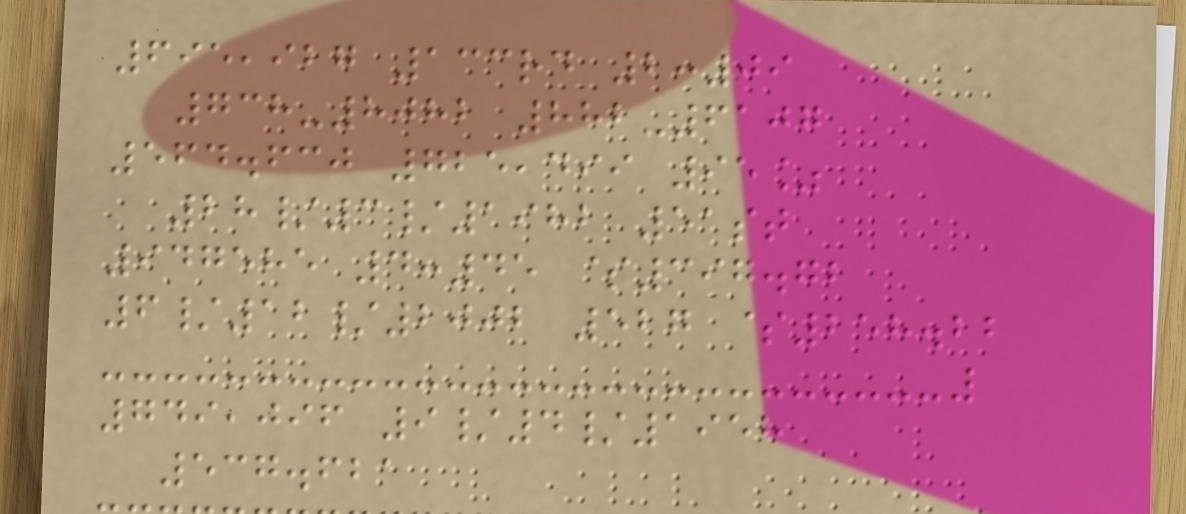695,927 133rd 2:09
738-8082 882-6107
564.630 725,499 95%
28/3/1982 51st
947585 4:45 $397.72
6/12/2002 527 $258.22
749,096 9/4/1958
537.621
